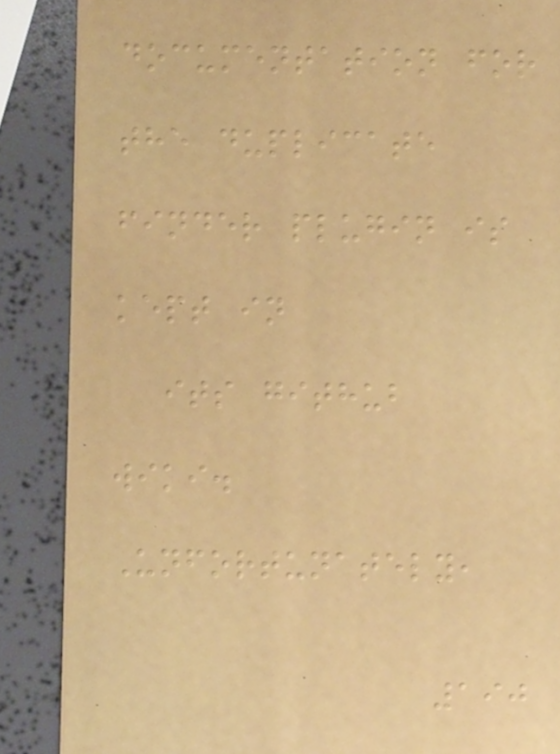documentation for
the duplicate
finder plugin is
kept in
its github
wiki.
Unfortunately,
190
